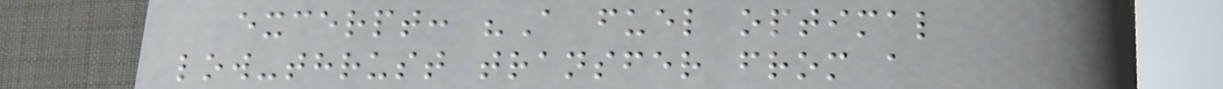excerpt: "A fuel optimal
low-thrust transfer from a
